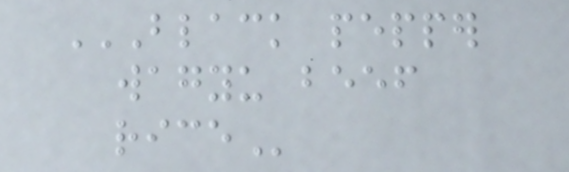BLACK PEPPER
WAGYU BEEF
RICE
